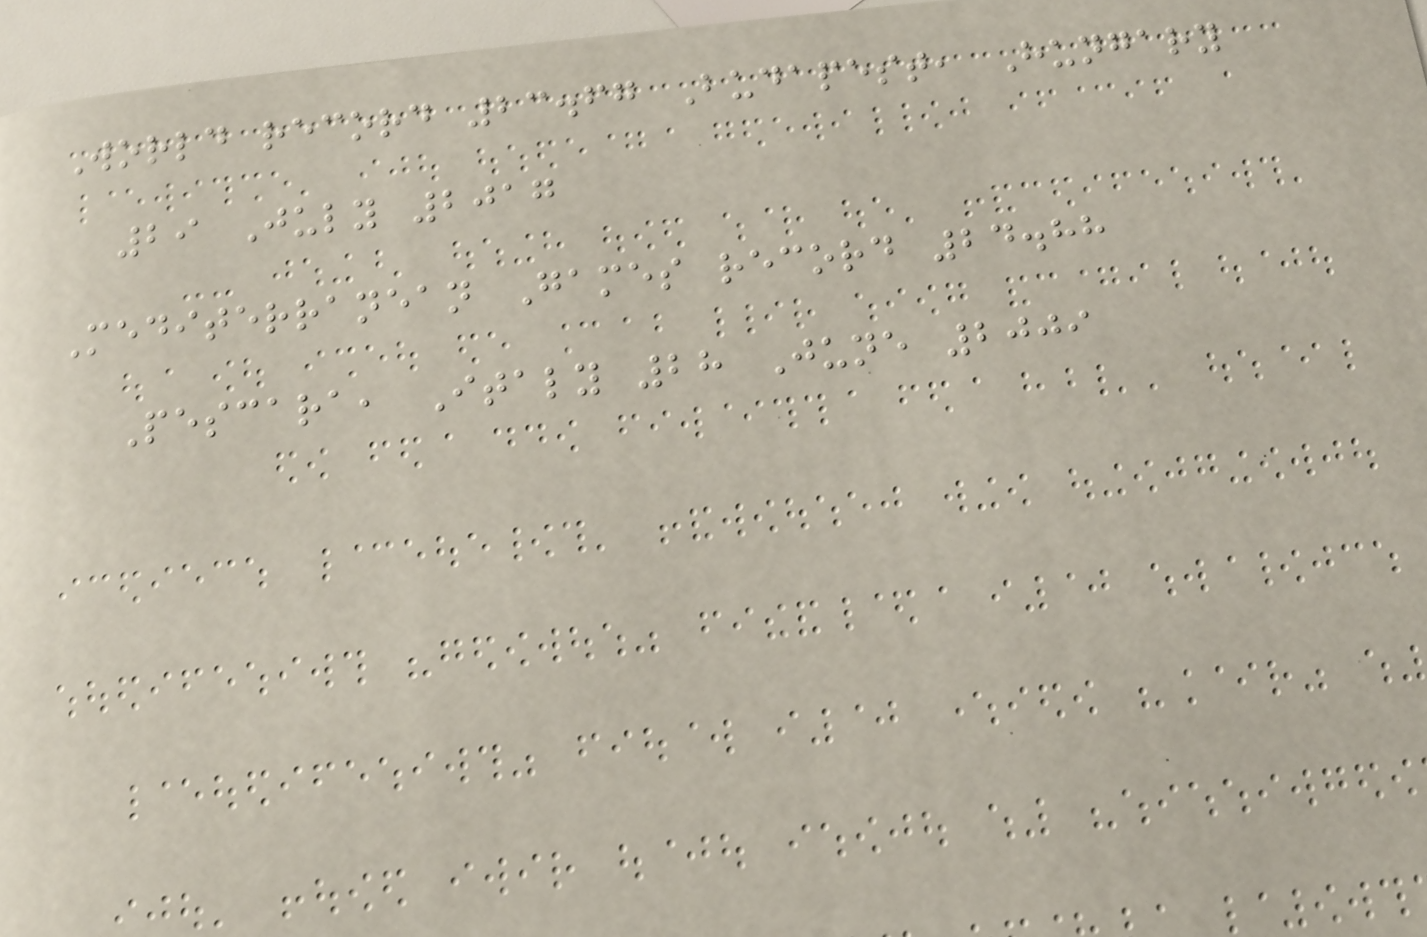World record 23.67 Budapest, Hungary
29 July 2017
Mediterranean Games record 24.88
Pescara, Italy 28 June 2009
